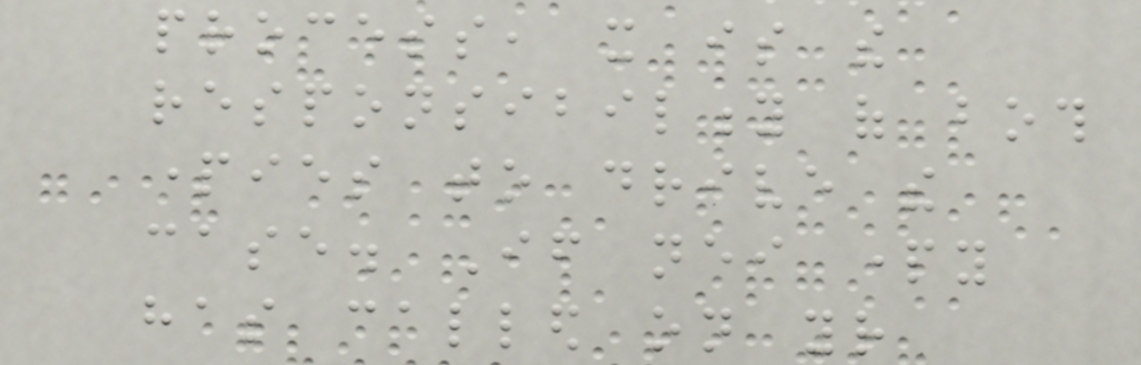process, it is the
responsibility of both
parties to drive the
case. If neither party
has called on your
